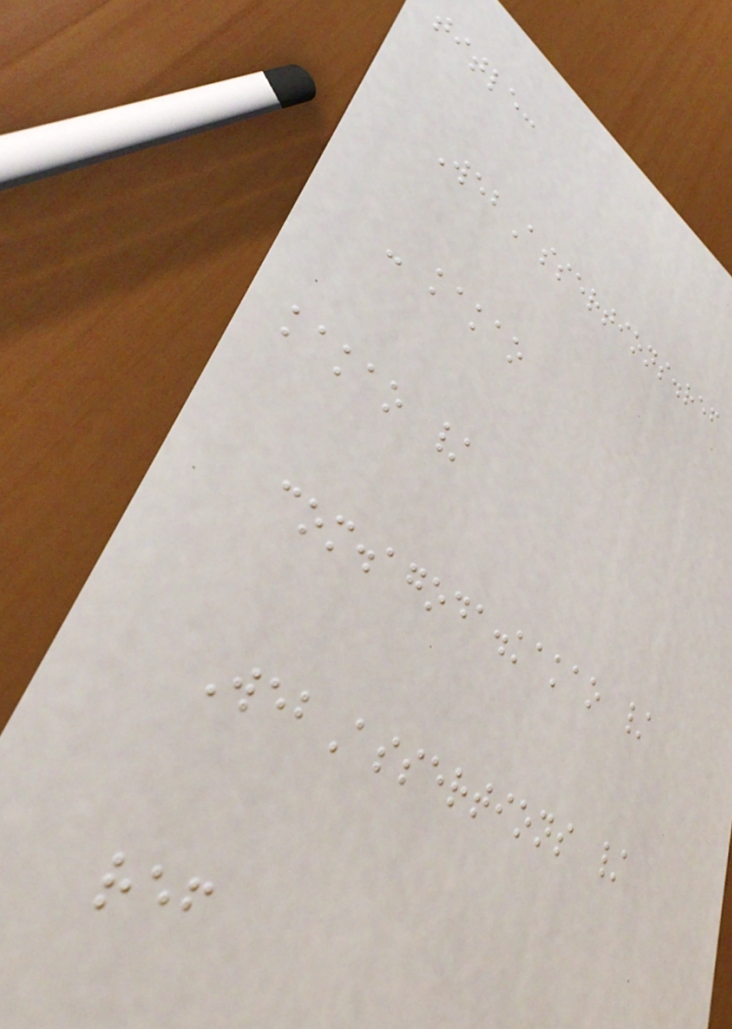title:
WebAssertions.ref
- kakao
kakao /
com.agoda.kakao /
WebAssertions /
ref
